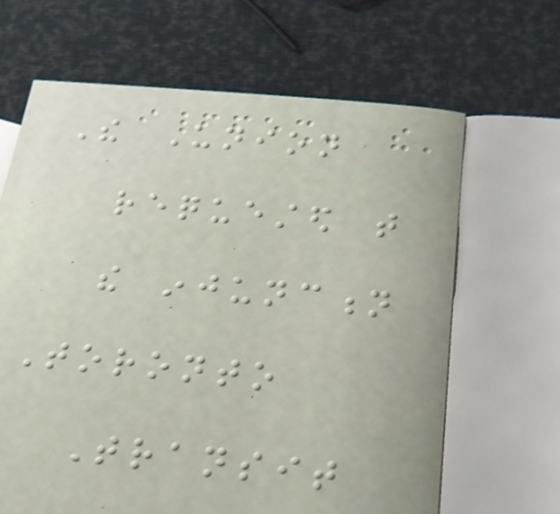The Union
requested that
the injunction
Toronto
Transit
